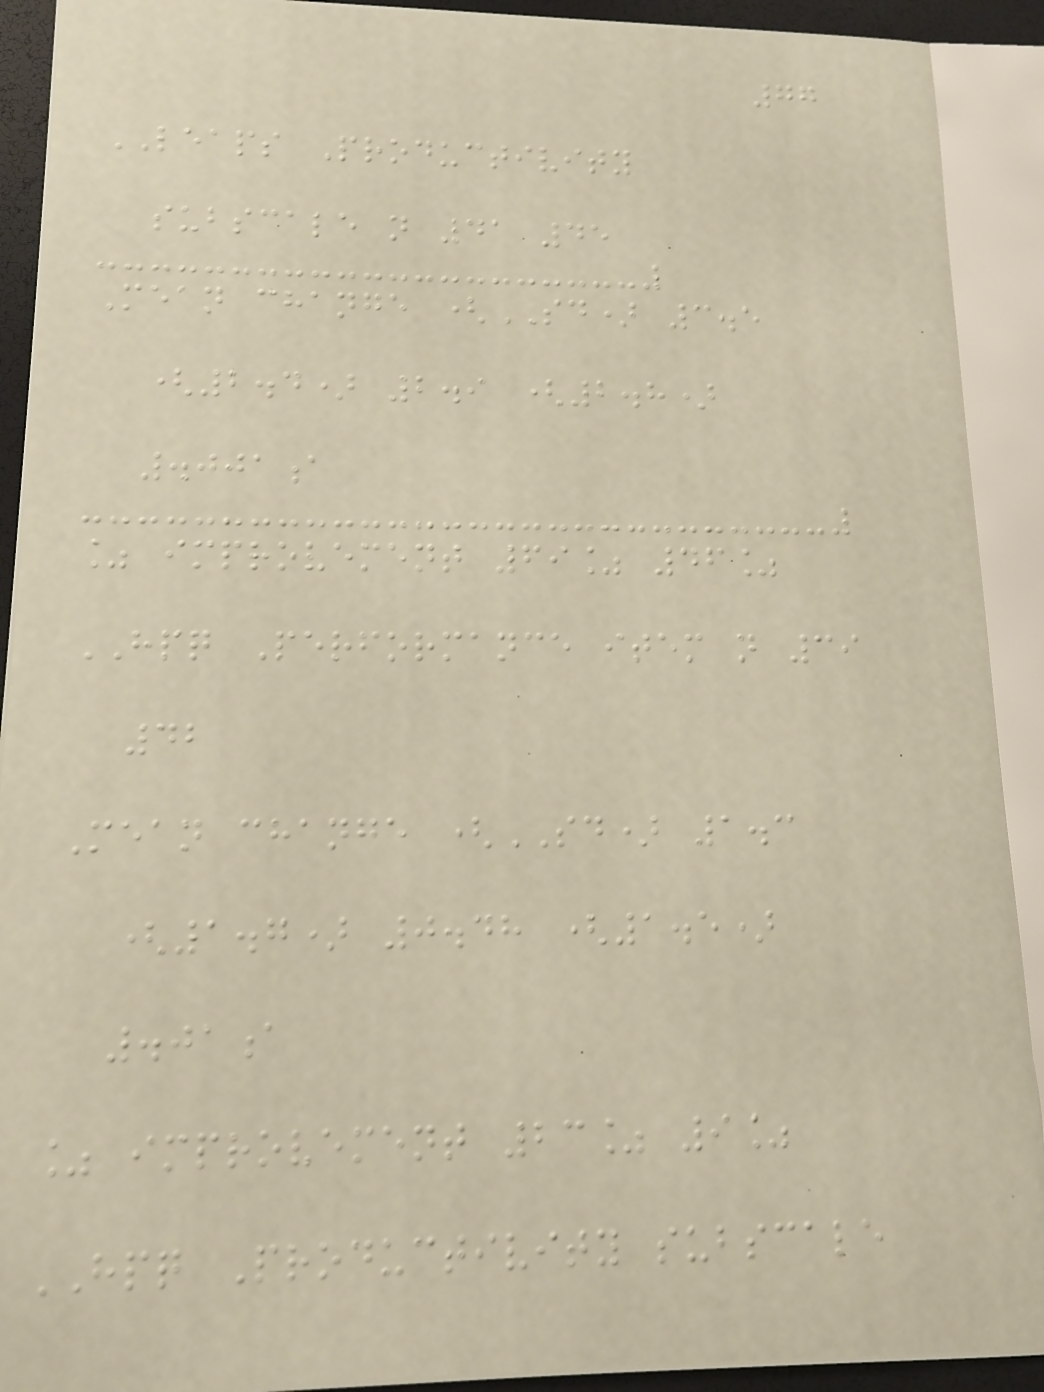77
LEAPS Productivity
subscale n 41 45
Mean change (SD) 3.5
(2.4) 2.9 (2.8)
.001a
% improvement 69% 46%
HPQ Performance item n 39
42
Mean change (SD) 1.3
(1.7) 0.48 (1.5)
.01a
% improvement 23% 9%
HPQ Productivity subscale
